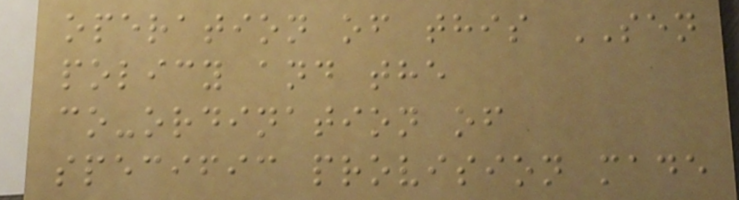operation of this SEN
policy and the
co-ordination of
specific provision made
